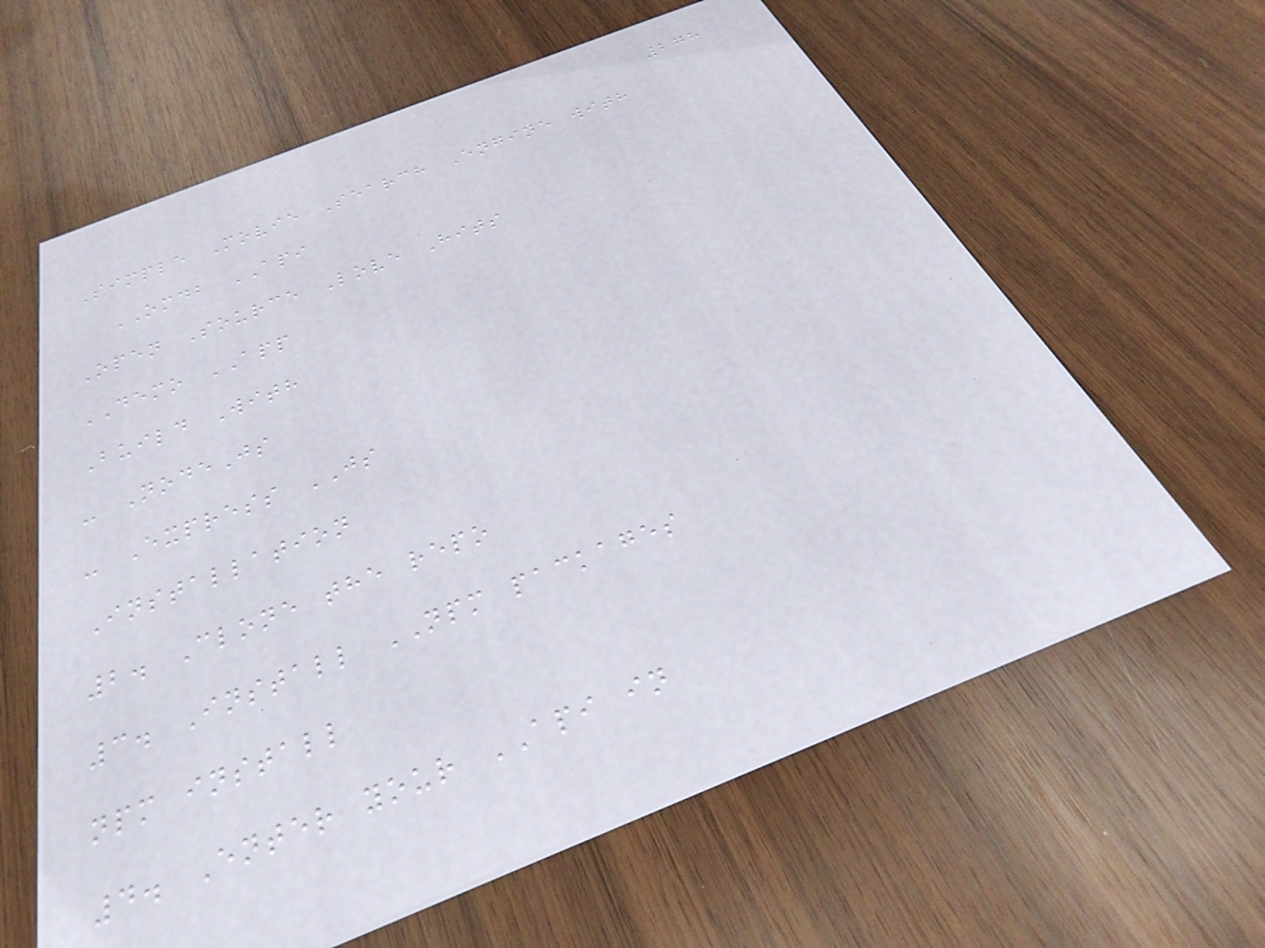278
Simple Movie Search Engine with
OMDB API
Open Source Love Hits
DEMO APP
Build With
- NodeJs
- Express JS
Installation
2. Clone the repo
3. Install NPM packages
npm install
4. Enter your API in
